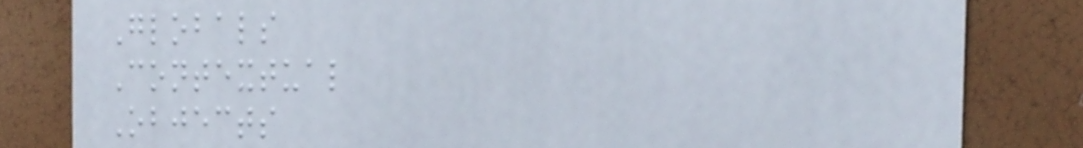Globals
Contextual
Objects
